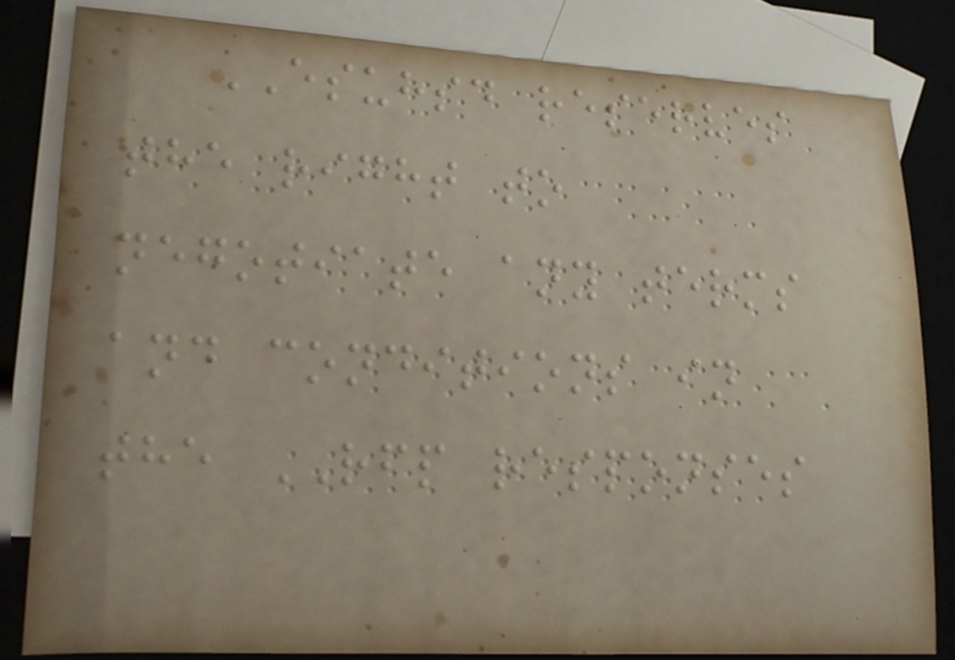ESUHSD reserves
the right to
negotiate any terms
and conditions in
the RFP responses
